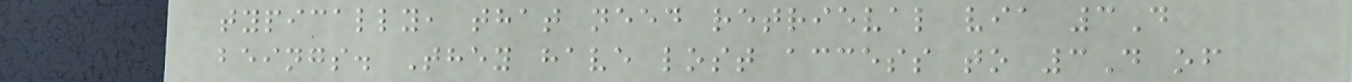typically, that need retrieval via 3D
beings. They have lost access to 3D of
